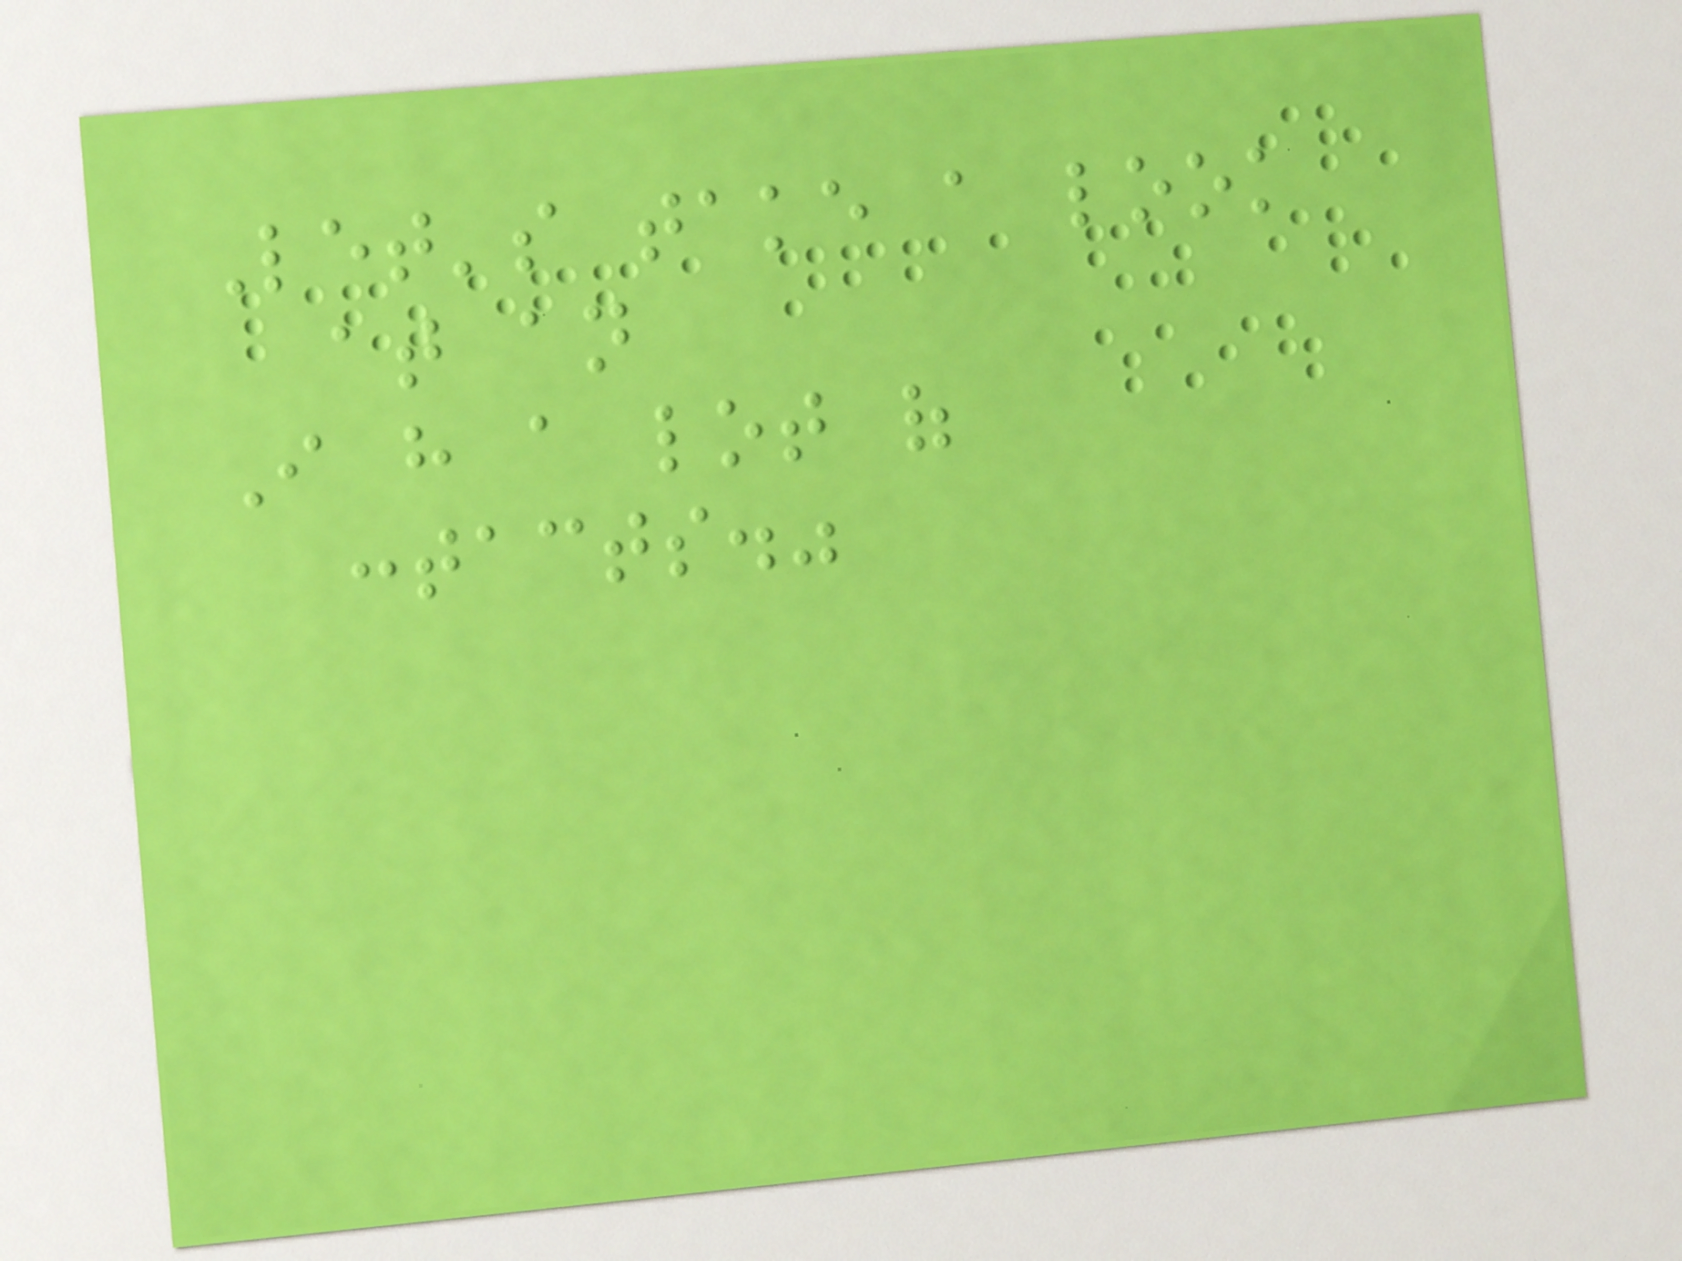Let's take a look
at an
I have a lot of
contacts."
